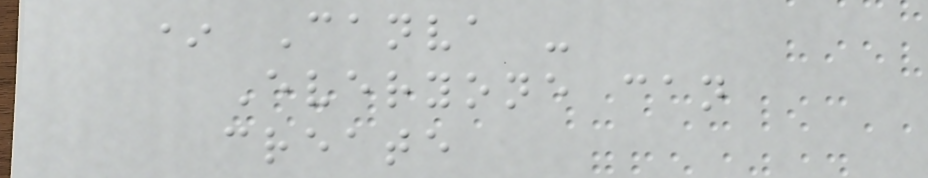* Canva -
Everyone can
create
